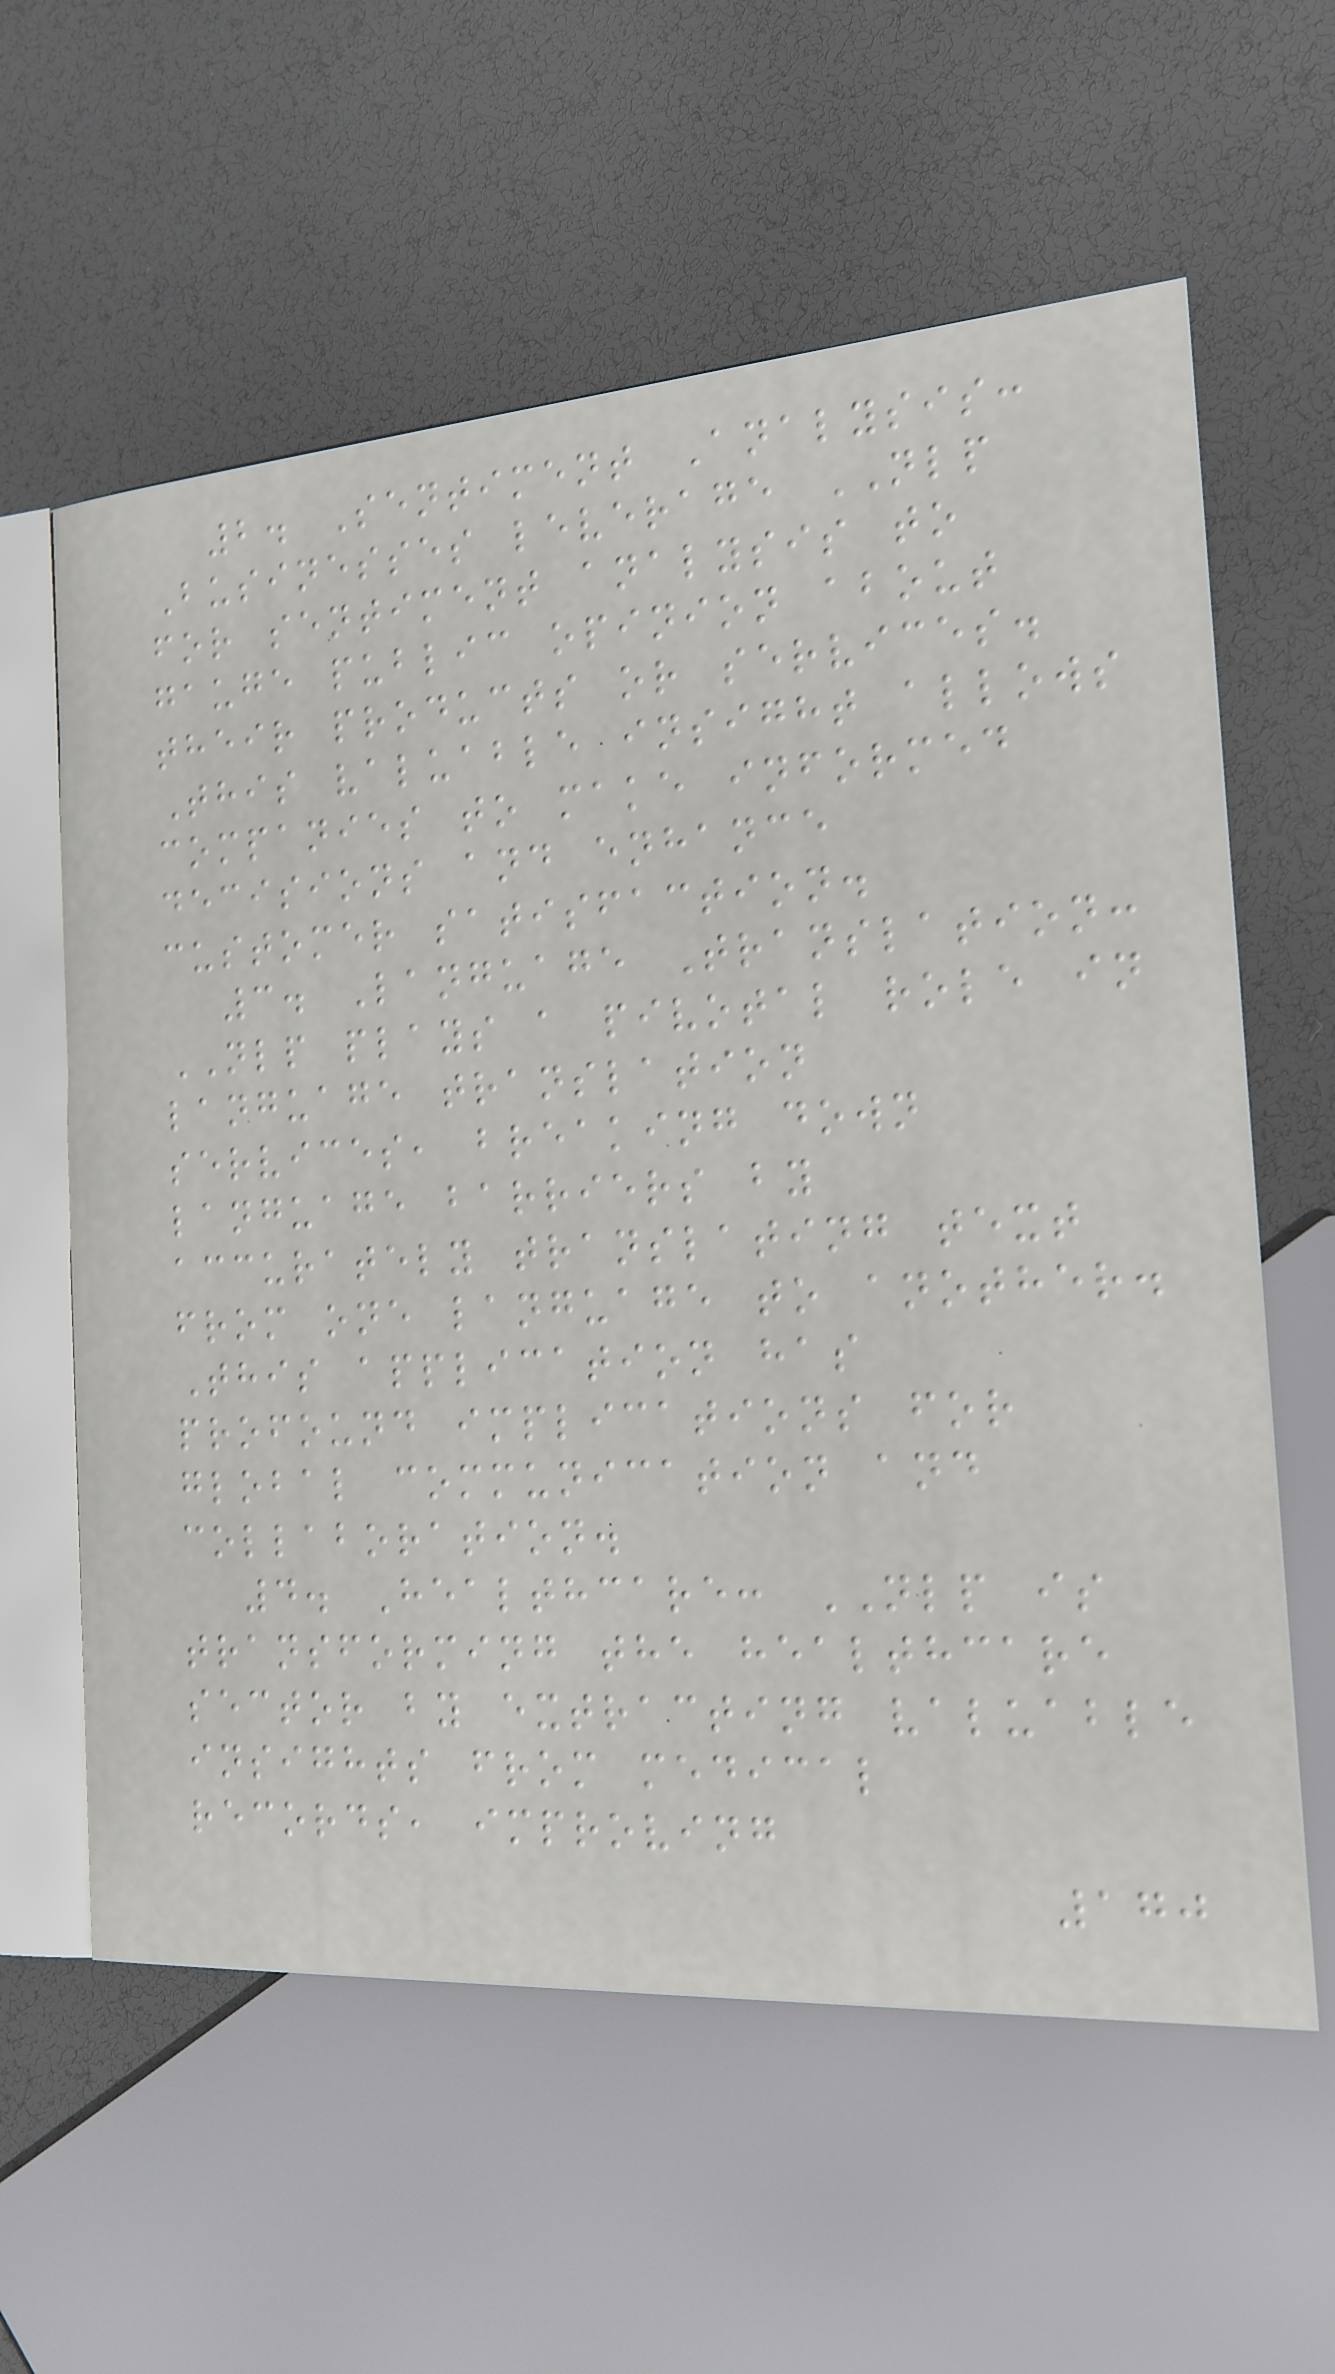2. Sentiment Analysis:
Businesses leverage NLP
for sentiment analysis to
gauge public opinion about
their products or services.
This valuable insight allows
companies to make informed
decisions and enhance
customer satisfaction.
3. Language Translation:
NLP plays a pivotal role in
language translation
services, breaking down
language barriers by
accurately translating text
from one language to another.
This application has
profound implications for
global communication and
collaboration.
4. Healthcare: NLP is
transforming the healthcare
sector by extracting valuable
insights from medical
records, improving
170
